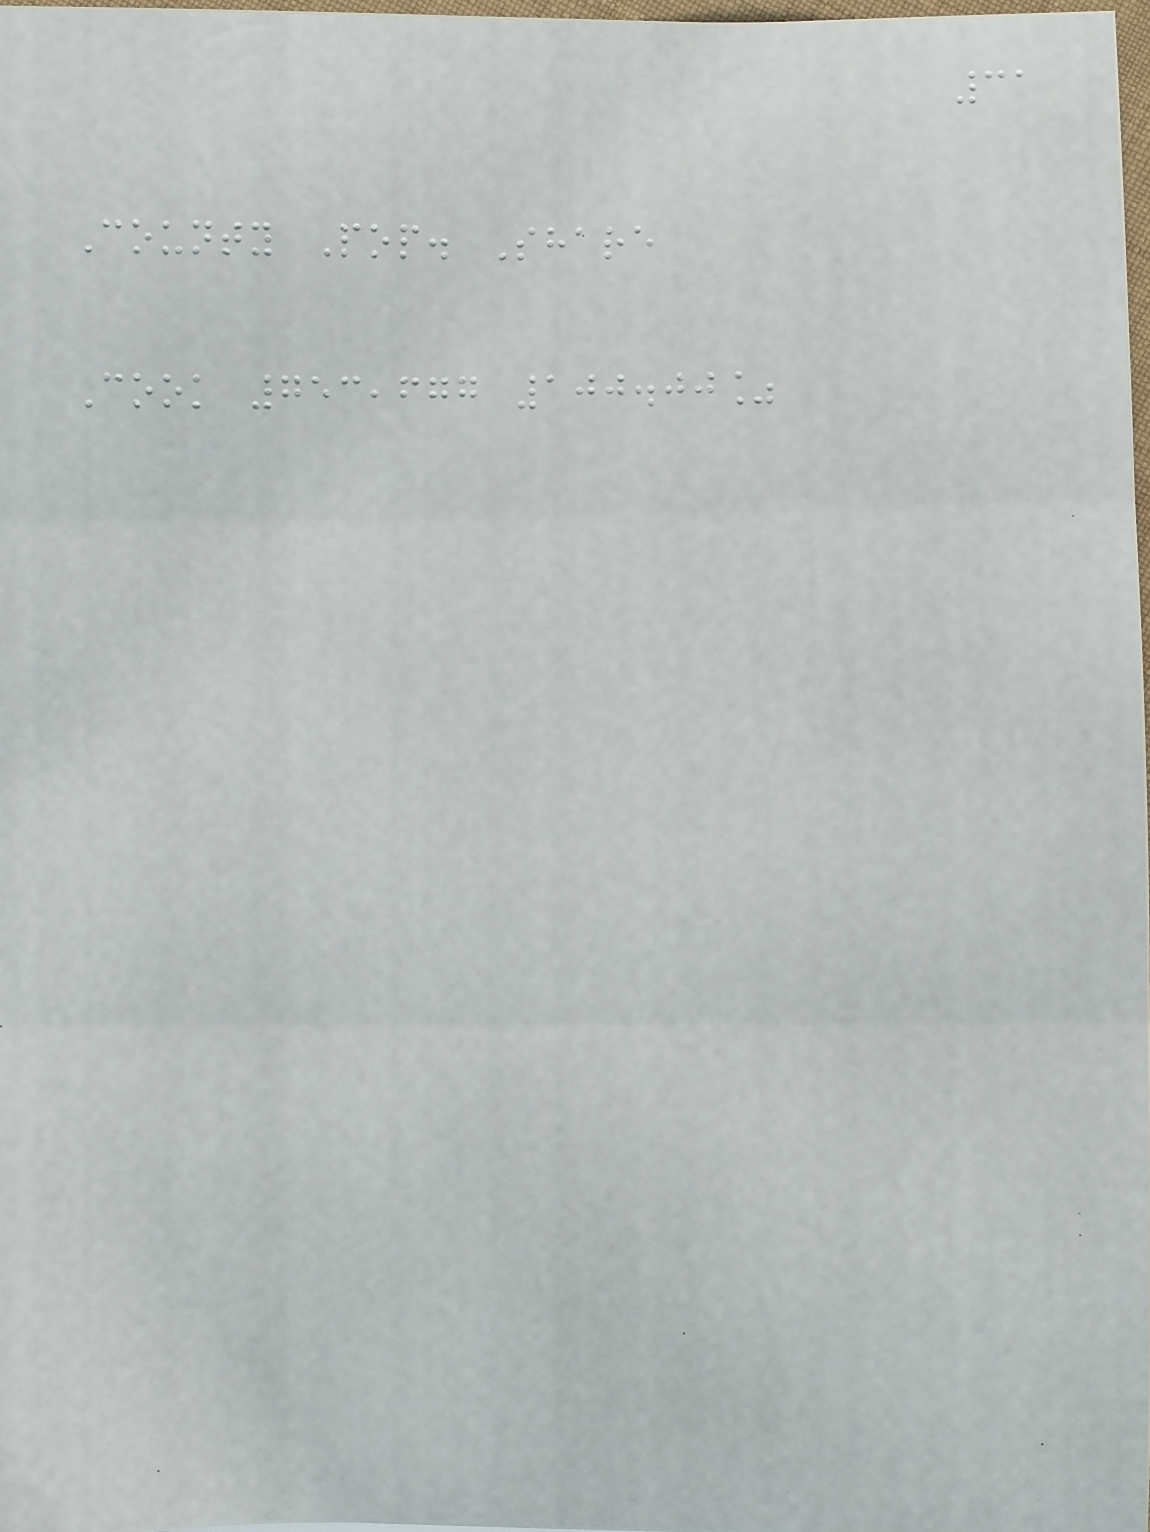31
County Pop. Share
Cook 753,677 100.00%
